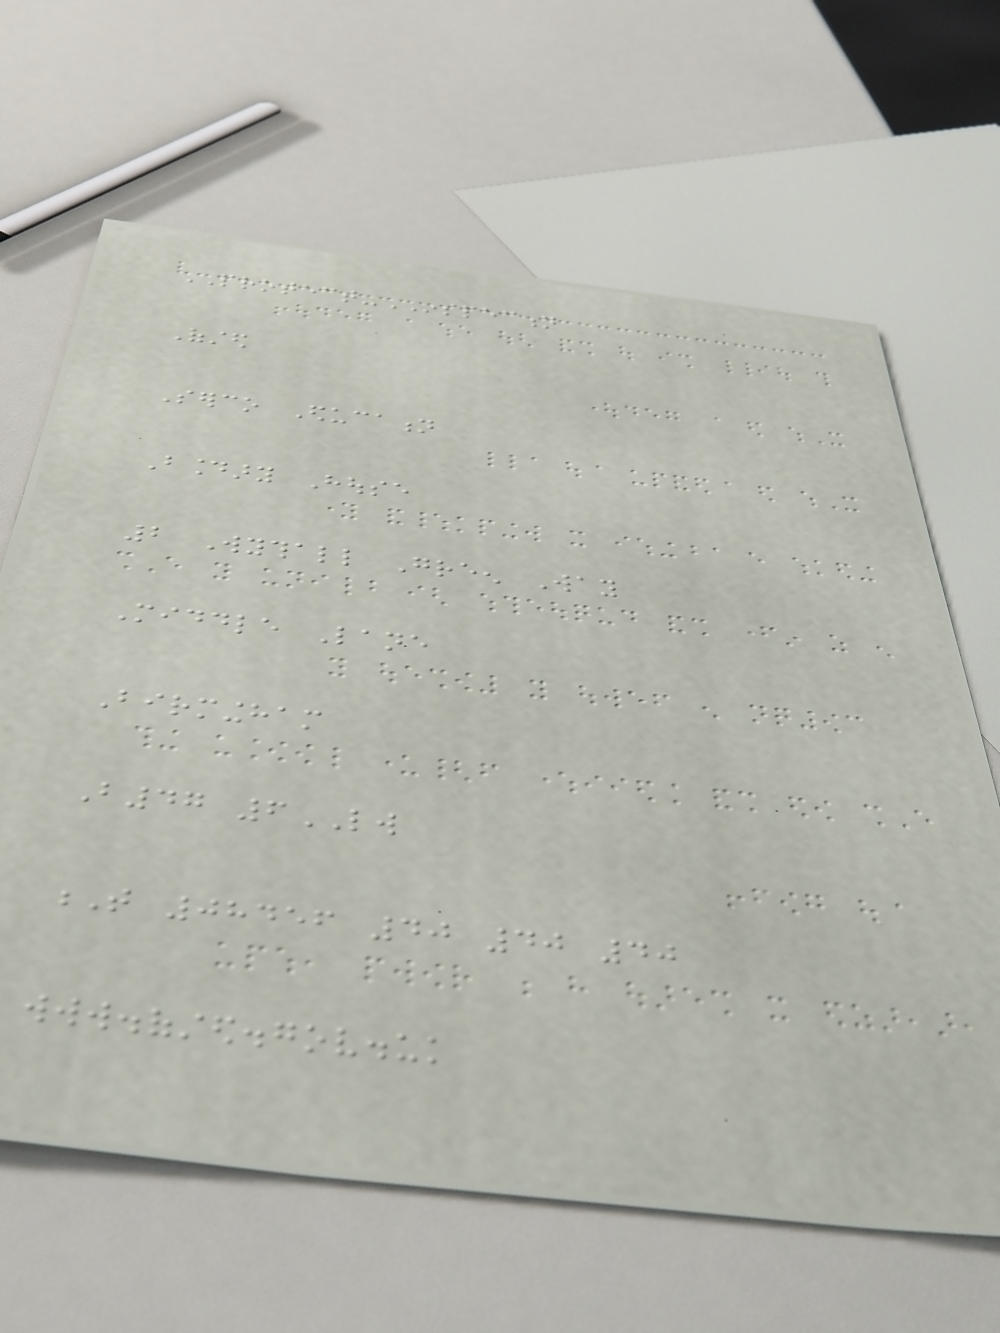PROTECT-INSPECTION
Ofsted
Serco Education
Boundary House
2 Wythall Green Way
Middle Lane
Birmingham
B47 6LW
T 08456 40 40 40
www.ofsted.gov.uk
